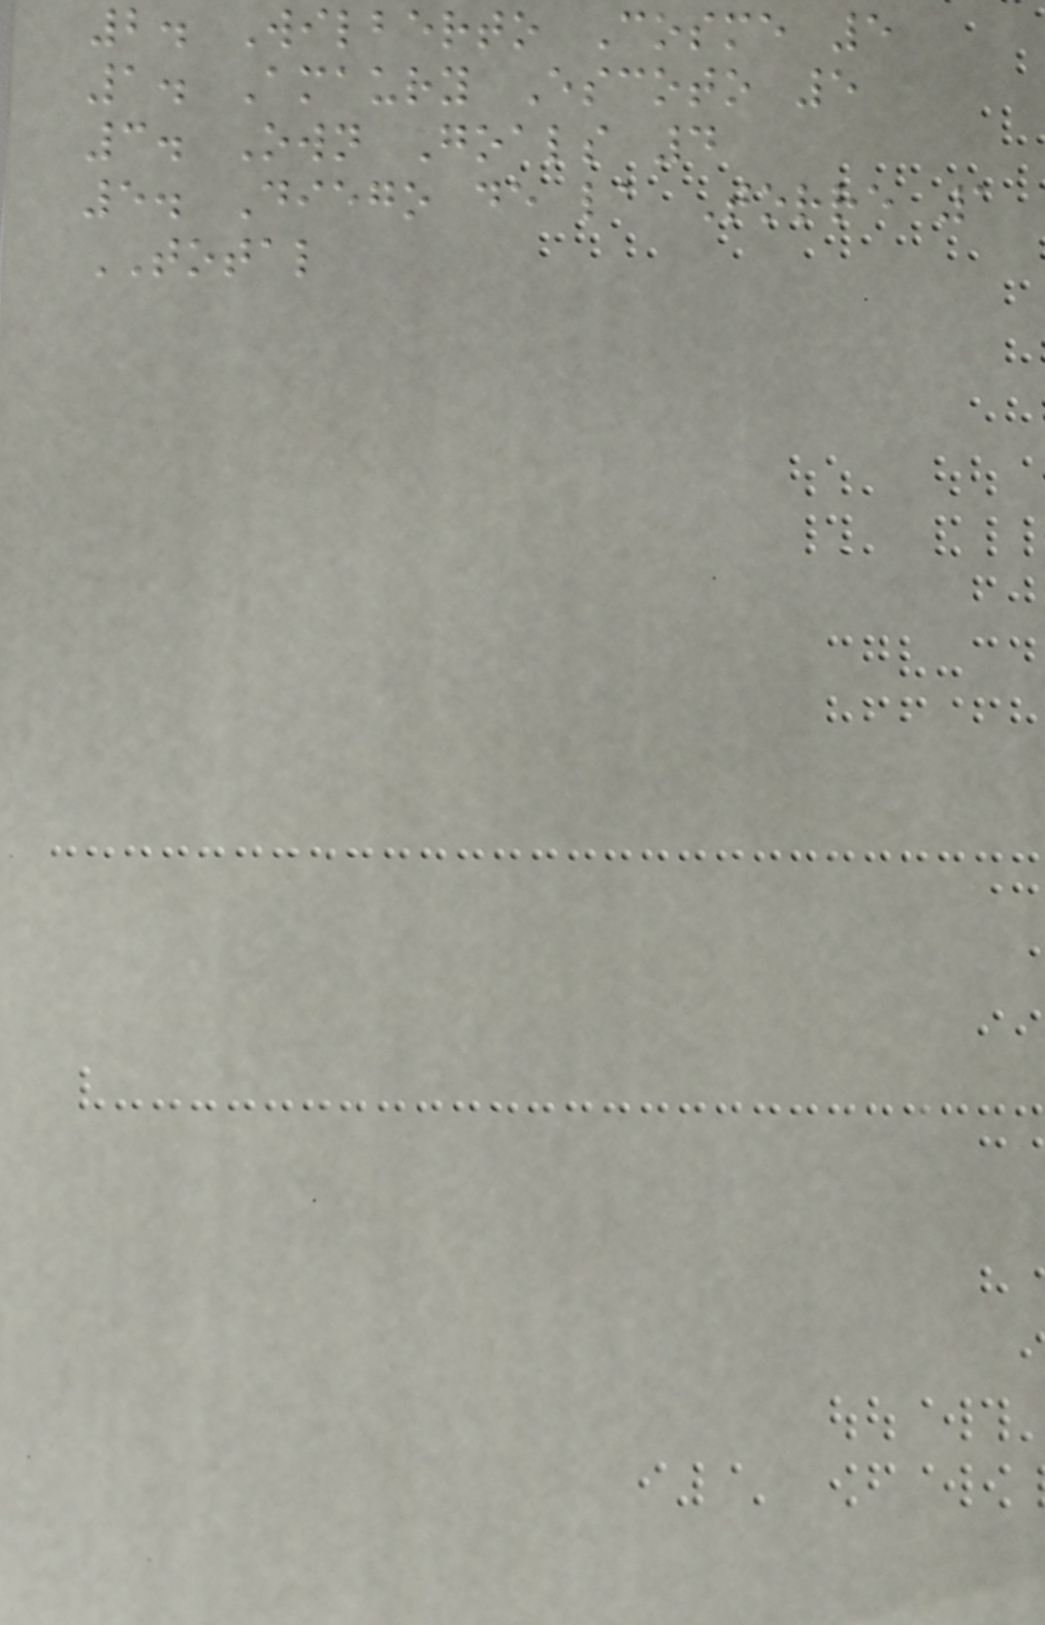2. Wilberto Cosme 5
1. Amaury Escoto 5
3. Own Goals 4
5. Diego de la Torre 1
TOTAL
